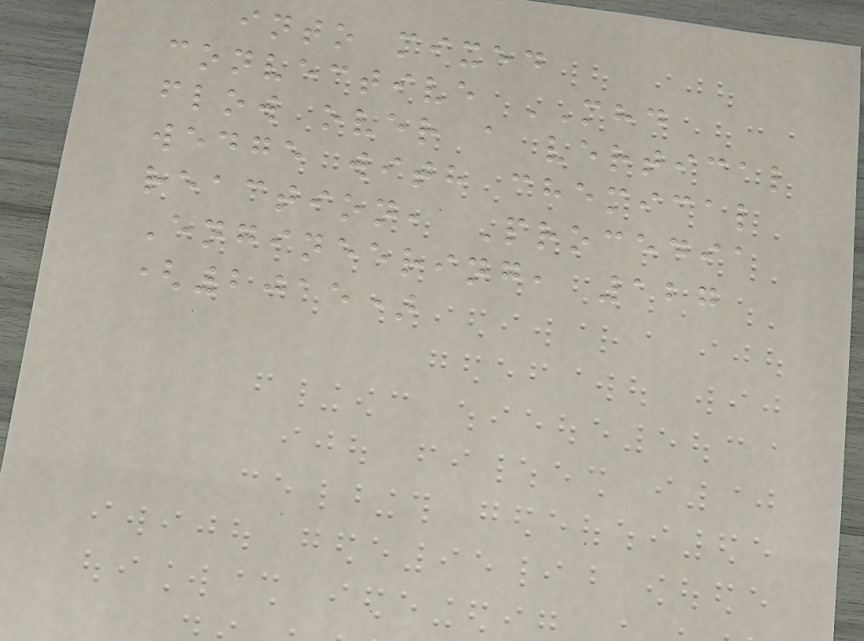into mixed
convective MHD
flow over a vertical
wedge with chemical
reaction, Procedia
Engineering, 127
(2015)
